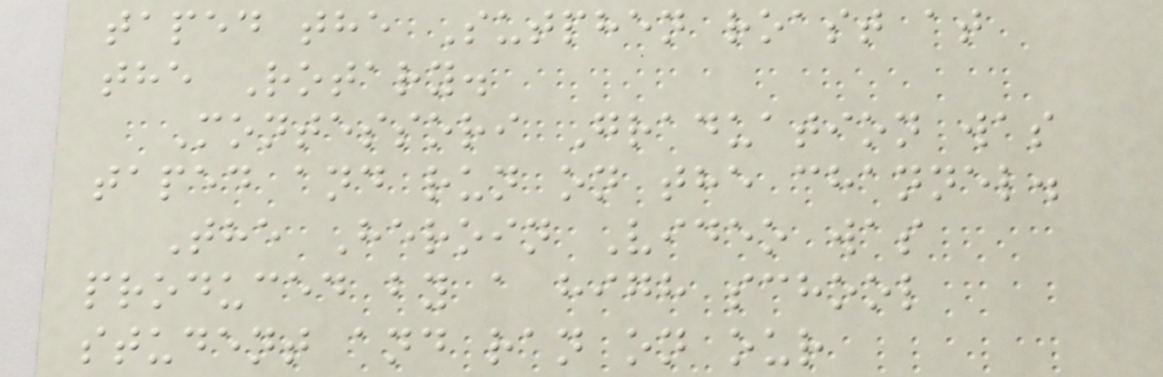taped the Sutphen roast at
the Rotary.
Montessori Graduation was
taped and run on the channel.
The Heroin Video was
produced by a high school
student and ran on our
